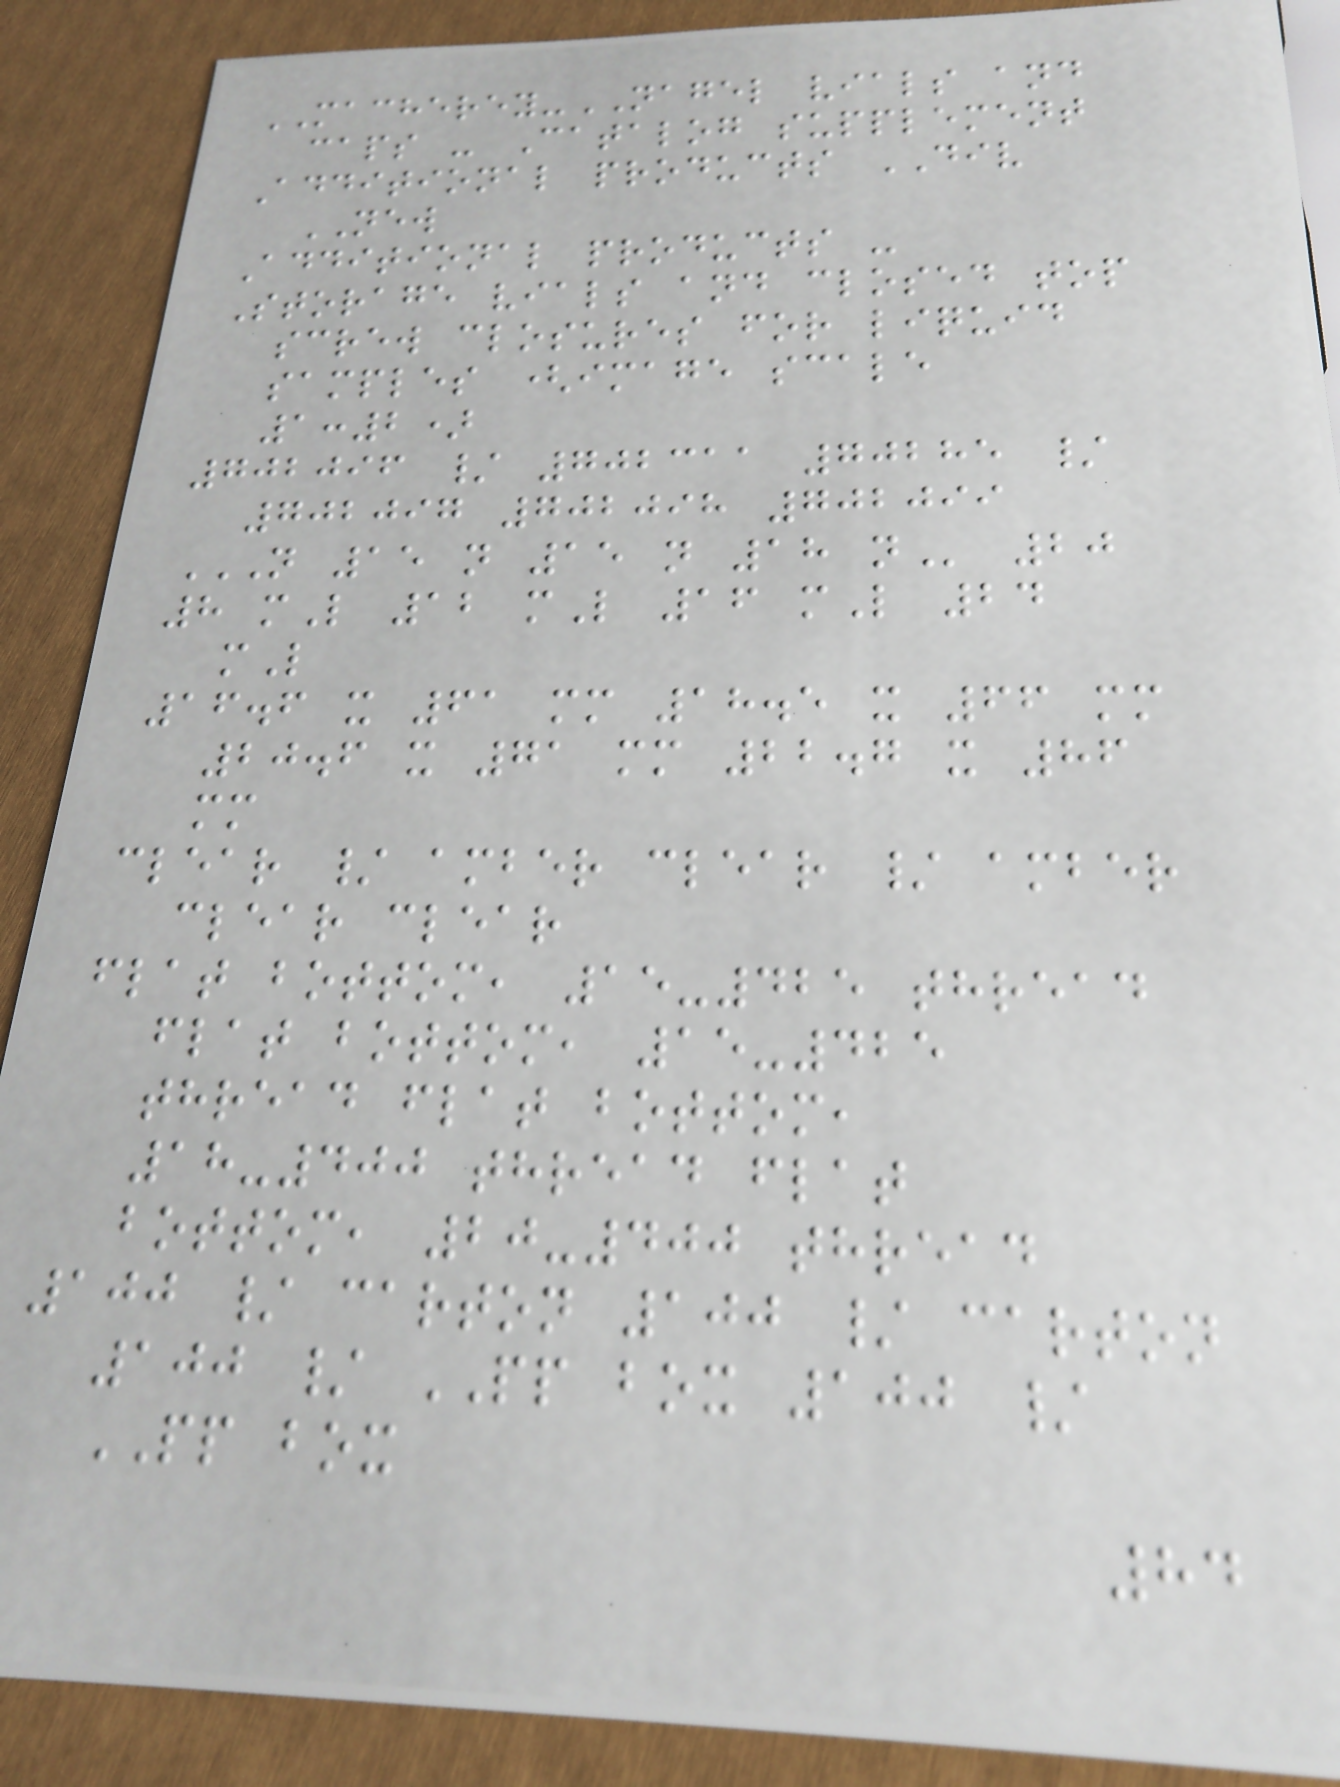MACHEREY-NAGEL vials and
caps - Catalog supplement
Additional products DIV
NEW
Additional products -
Storage vials and closed top
screw closures for liquid
samples (image scale
1:2)
702096 / 702311 70285 /
702097 702098 702099
N 15 N 15 N 18 N 20
8 mL 12 mL 16 mL 24
mL
16.6 x 61 mm 18.5 x 66 mm
20.6 x 71 mm 22.7 x 86
mm
clear / amber clear / amber
clear clear
flat bottom, 15-425 thread
flat bottom, 15-425
thread flat bottom,
18-400 thread flat
bottom, 20-400 thread
100 / carton 100 / carton
100 / PP box 100 /
PP box
84
